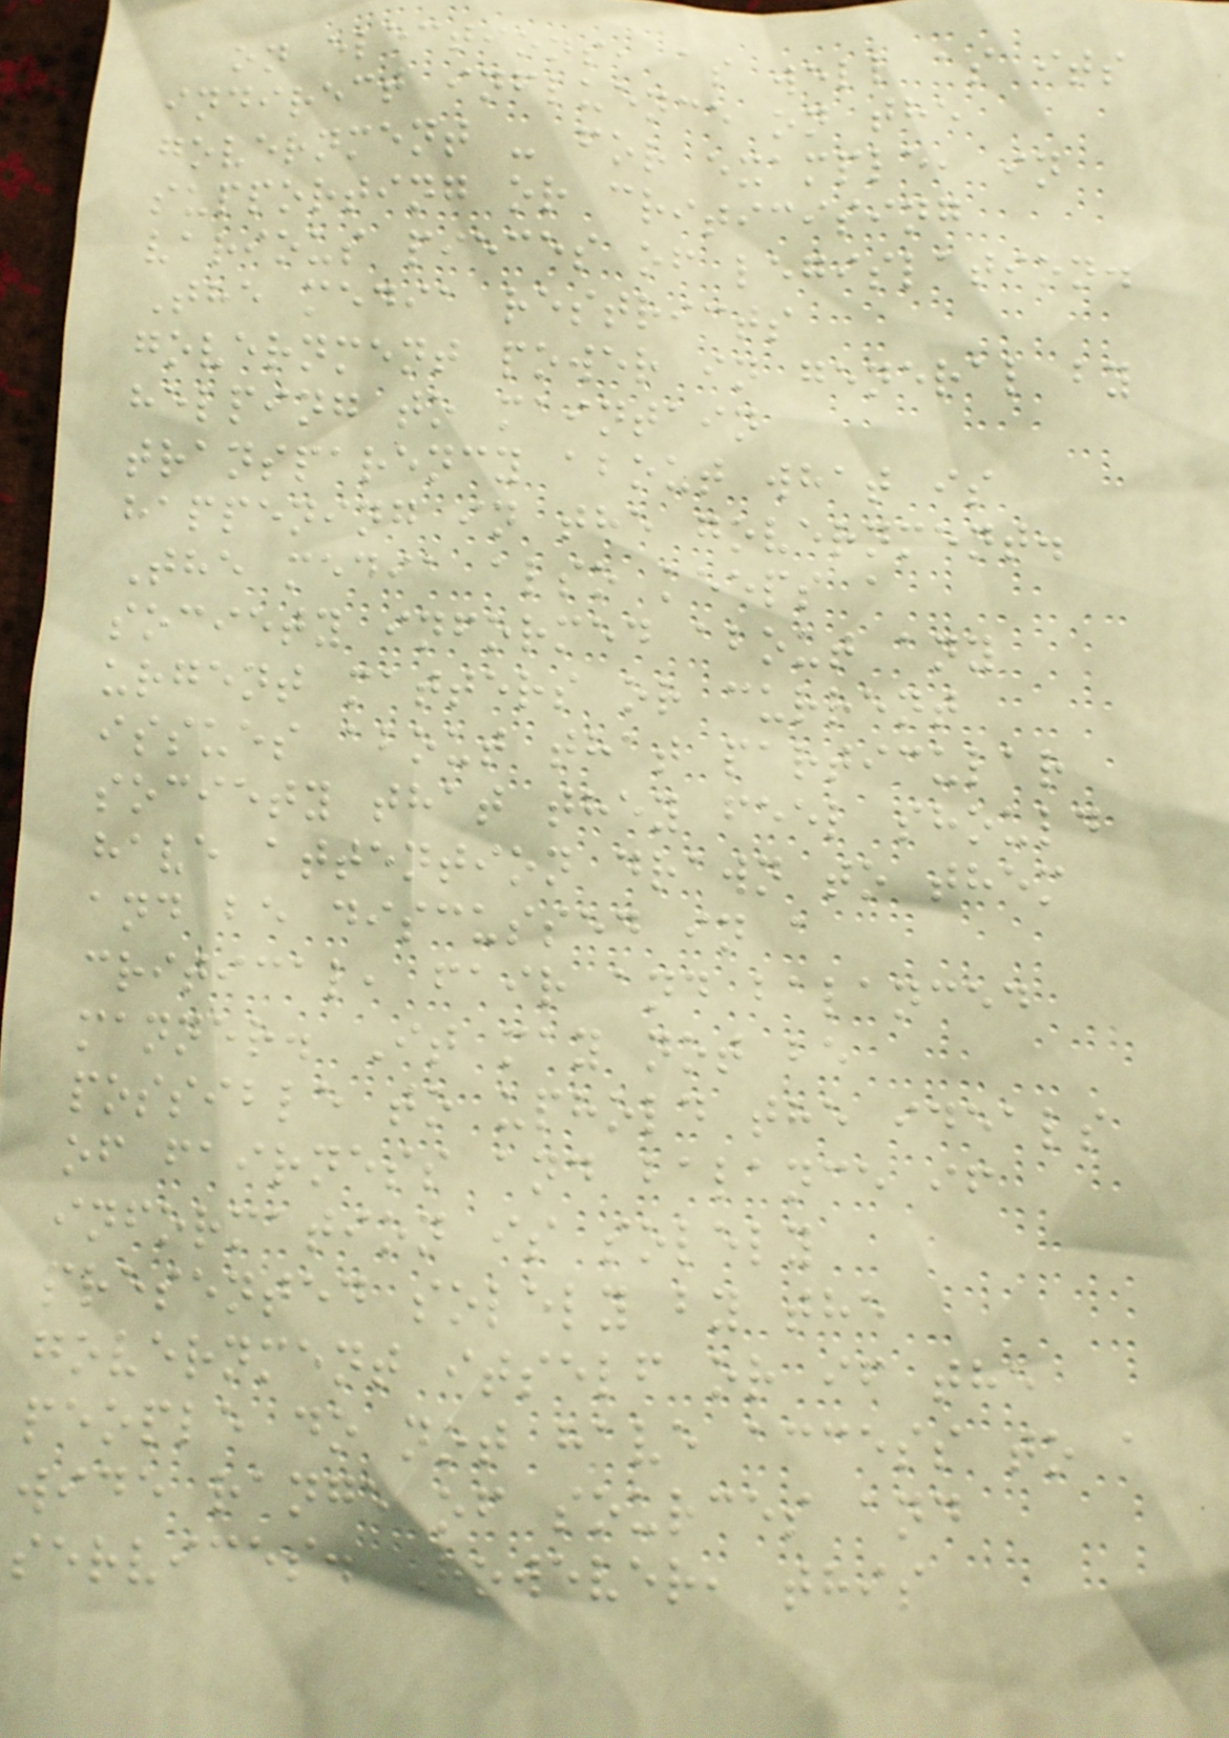on elections, as well as its
indirect influence on the
government - for example, in
supporting or criticising
various pieces of legislation.
The media restricts
government power in general by
helping to maintain
transparency about what is
happening in the government.
The media also keeps a
society informed about any
urgent matters or current
issues about that particular
society that they feel should
have attention drawn to them
and be discussed in a
critical, fair and balanced
manner. It may not be
possible to uphold the ideals
of fairness and balance if
information is solely
presented solely by the
government itself or if the
people do not have access to a
wide range of sources and
services. However, this
